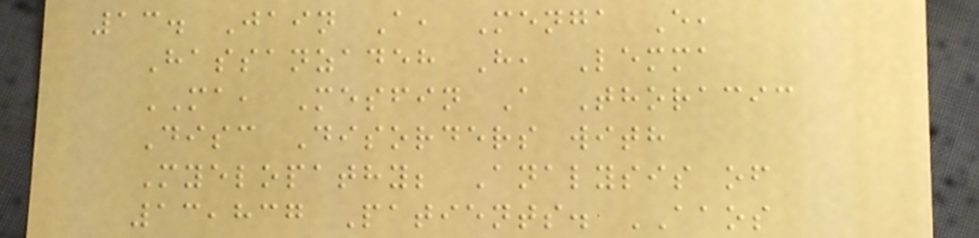13. Jain A, Menga E,
Hassanzadeh H, Lemma
MA, Mesfin A Thoracic
Disc Disorders with
Myelopathy; Analysis of
13,837 Patients. AAOS
